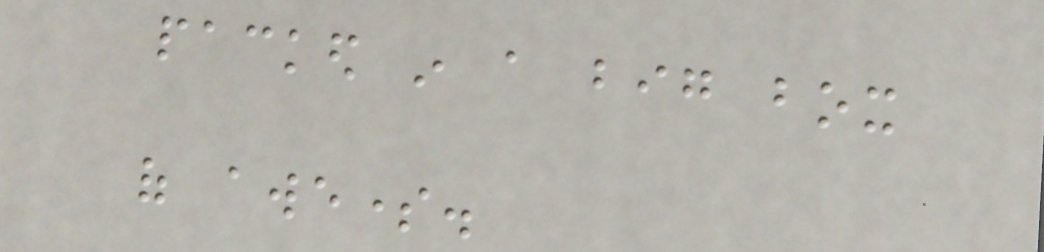packed in a big box
of awesome.
